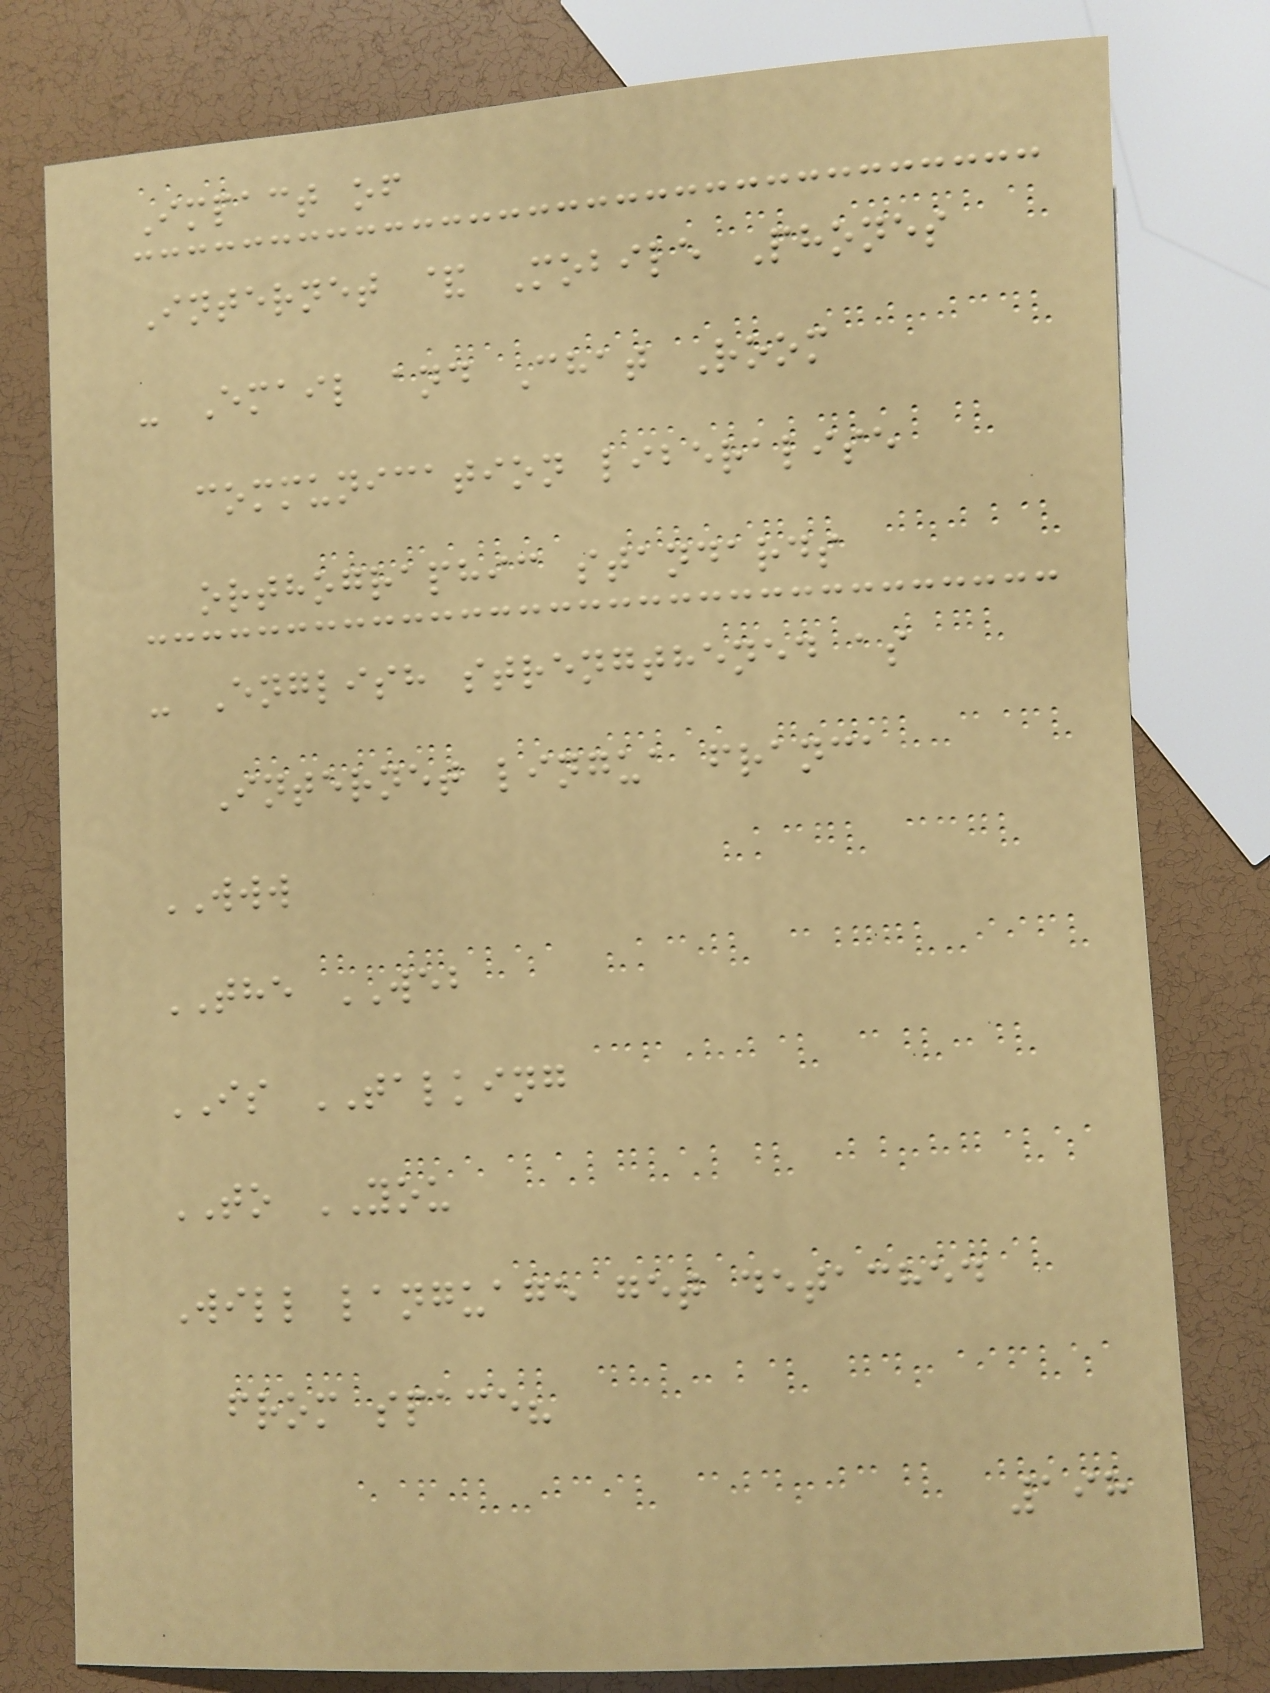Impact of
Internet & Mobile Phones
- Email and Chat Room
communication liberalise
orthographic standards
- English strengthened as
Internet lingua franca
WWW
THE WEB
IS TALKING
TO YOU
Will language get detached
from space?
198
